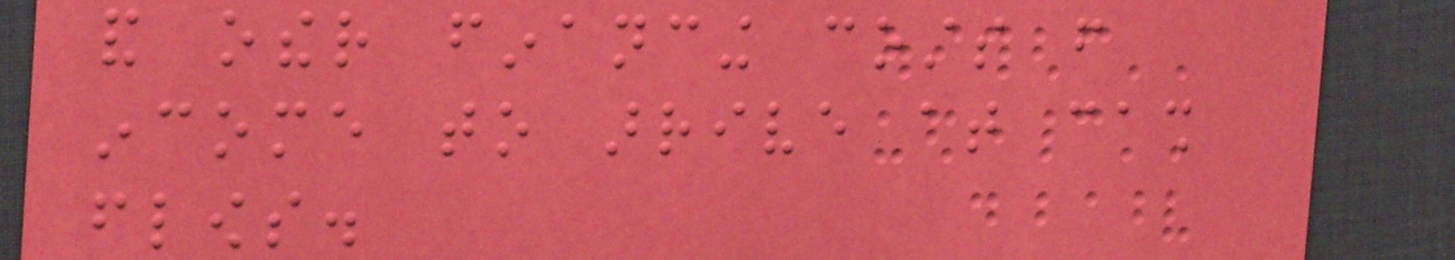and other financing costs from
income to arrive at cash
flows.
